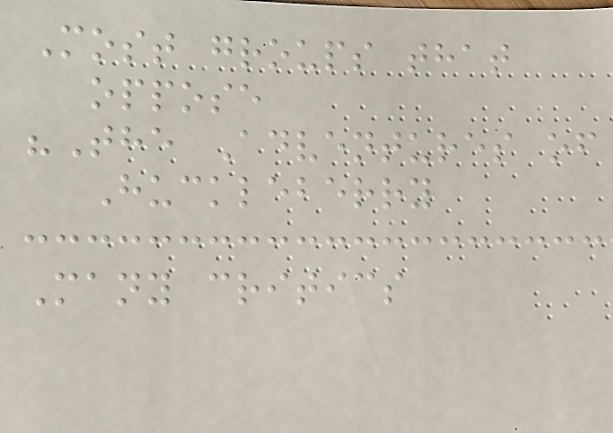Most groups that
oppose
"The Adventures of
Huckleberry
Many critics
